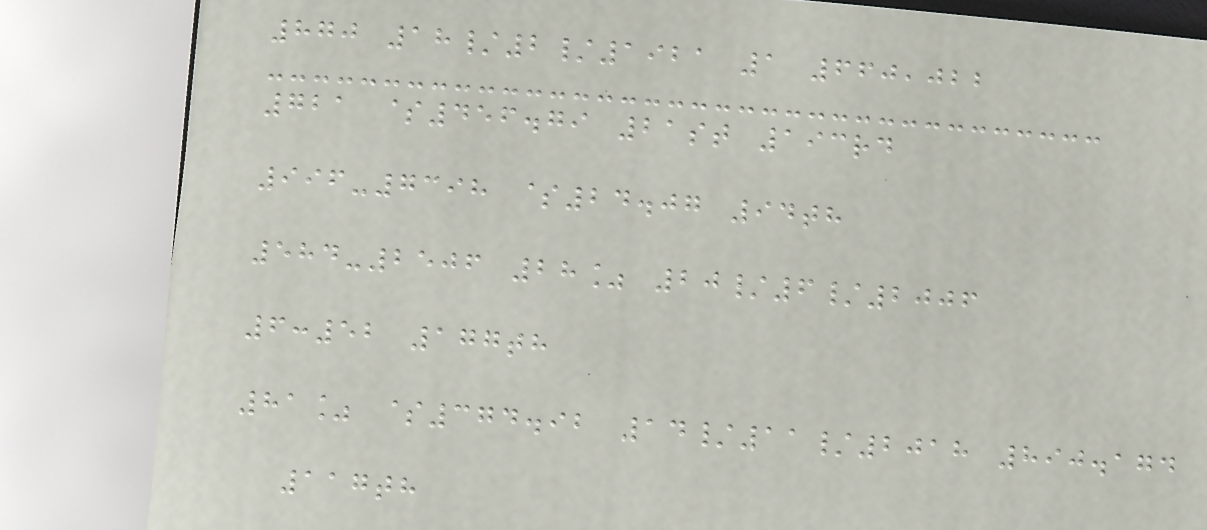870 18/2/1921 1 660,022
721 $456.79 21st 193rd
996-7398 $24.07 94th
584-2506 28% 20/6/2006
6:52 177th
81% $374.92 14/11/2018 890.174
117th
